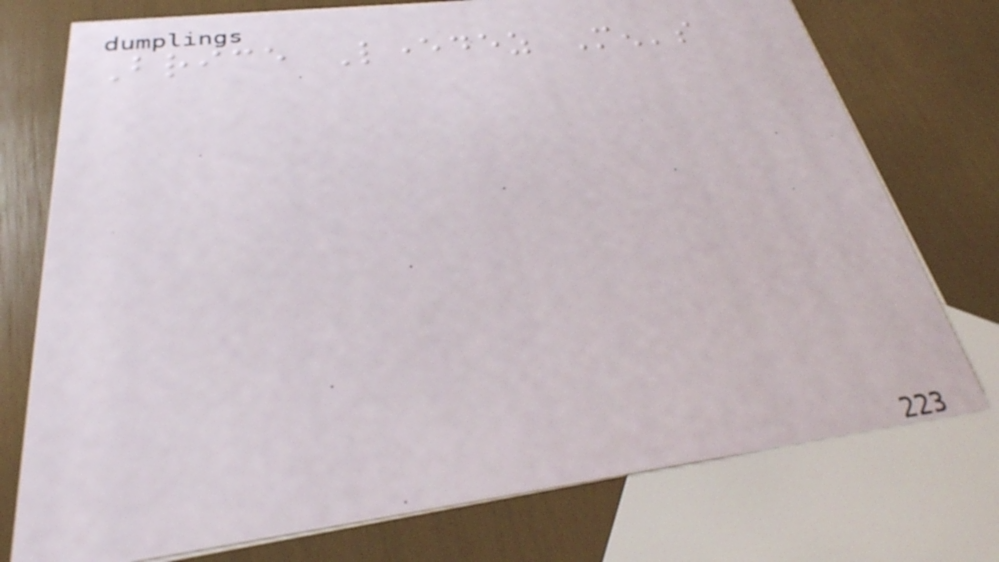Brice Leverdez Men's
